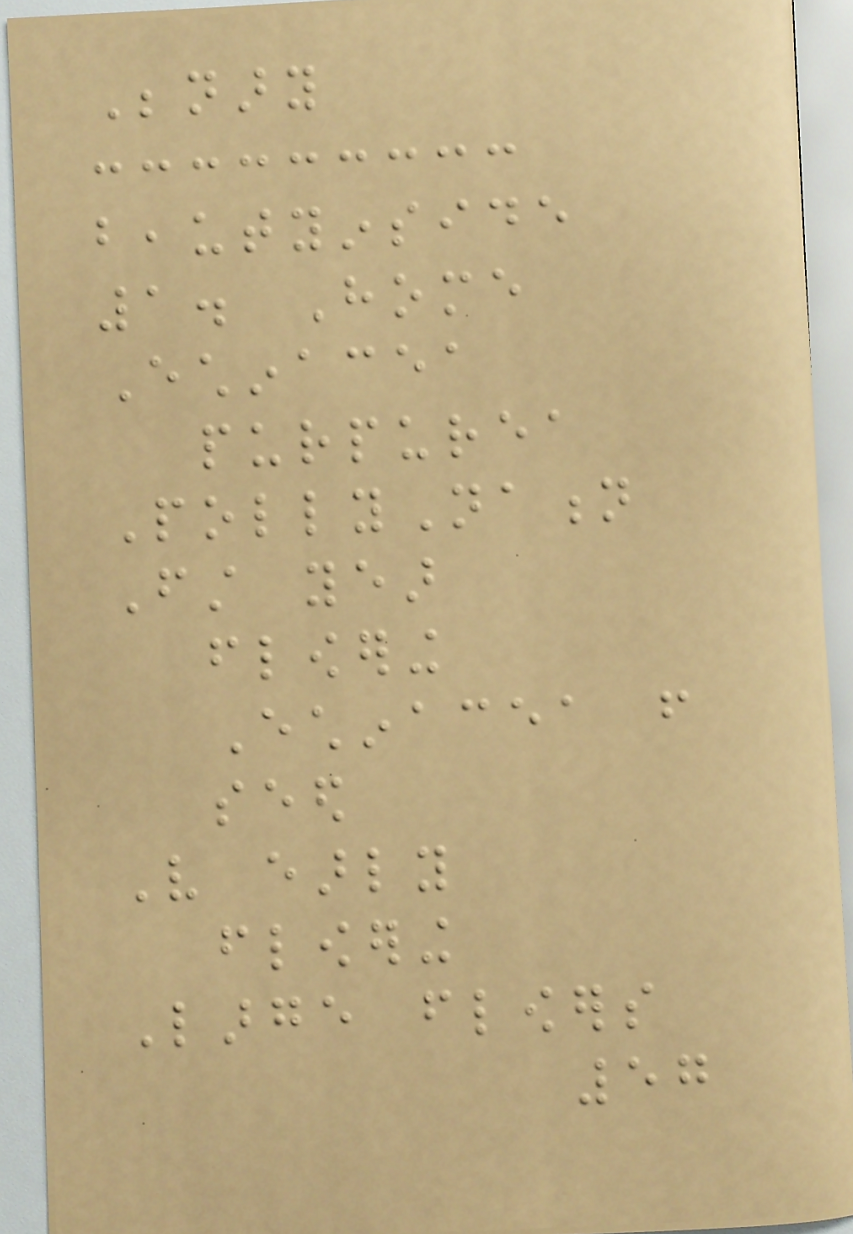Benary
beautyinside
1. Home
Echinacea
purpurea
PollyNation
First year
flowering
Echinacea from
seed
Very early
flowering
Large flowers
57
